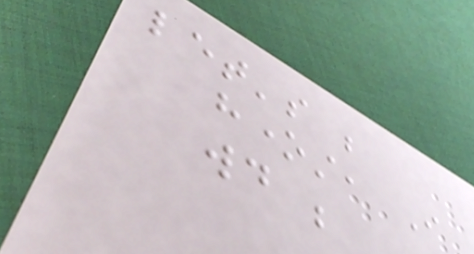let's be
honest, I
would be
